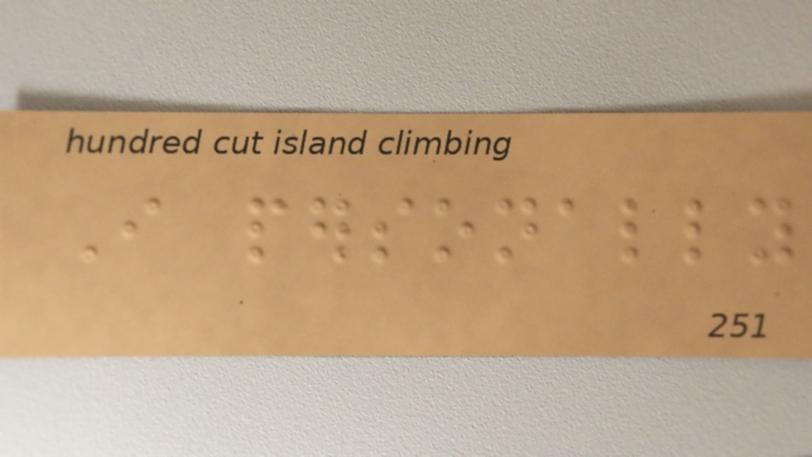I personally
